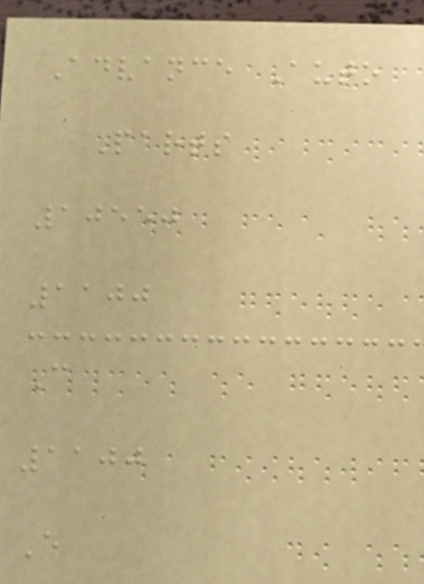Advance Auto
Parts
10550
1100
C
1100
E
